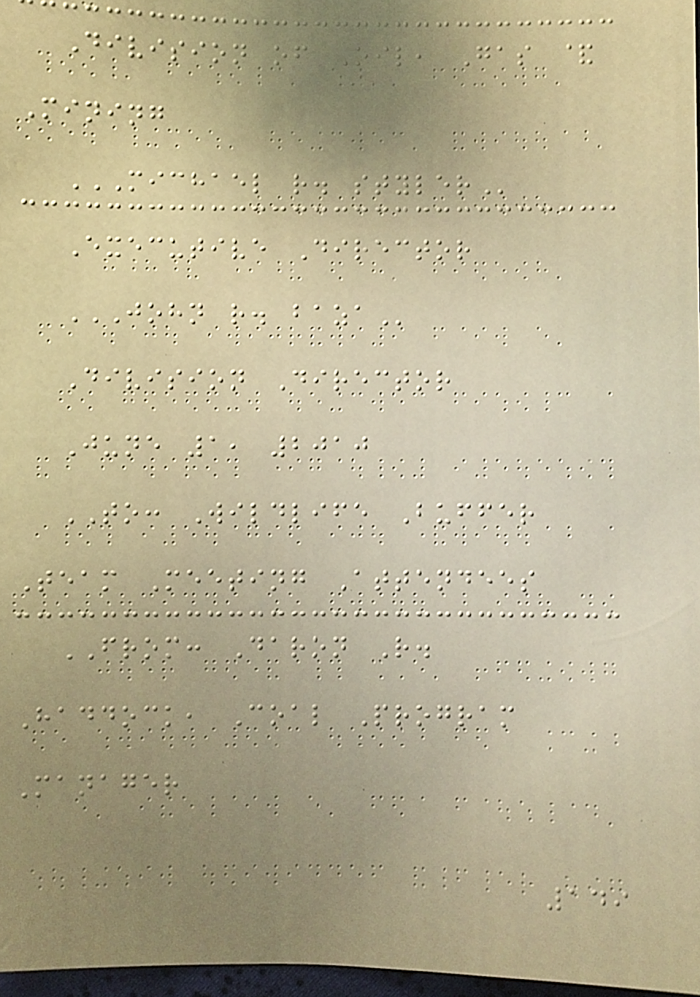Division of Oil, Gas &
Mining
MICHAEL R. STYLER
Executive Director
JOHN R. BAZA
Division Director
June 1, 2010
TO: Wildlife Buffer
Team Meeting Attendees
FROM: Daron R.
Haddock, Coal Program
Manager
149
